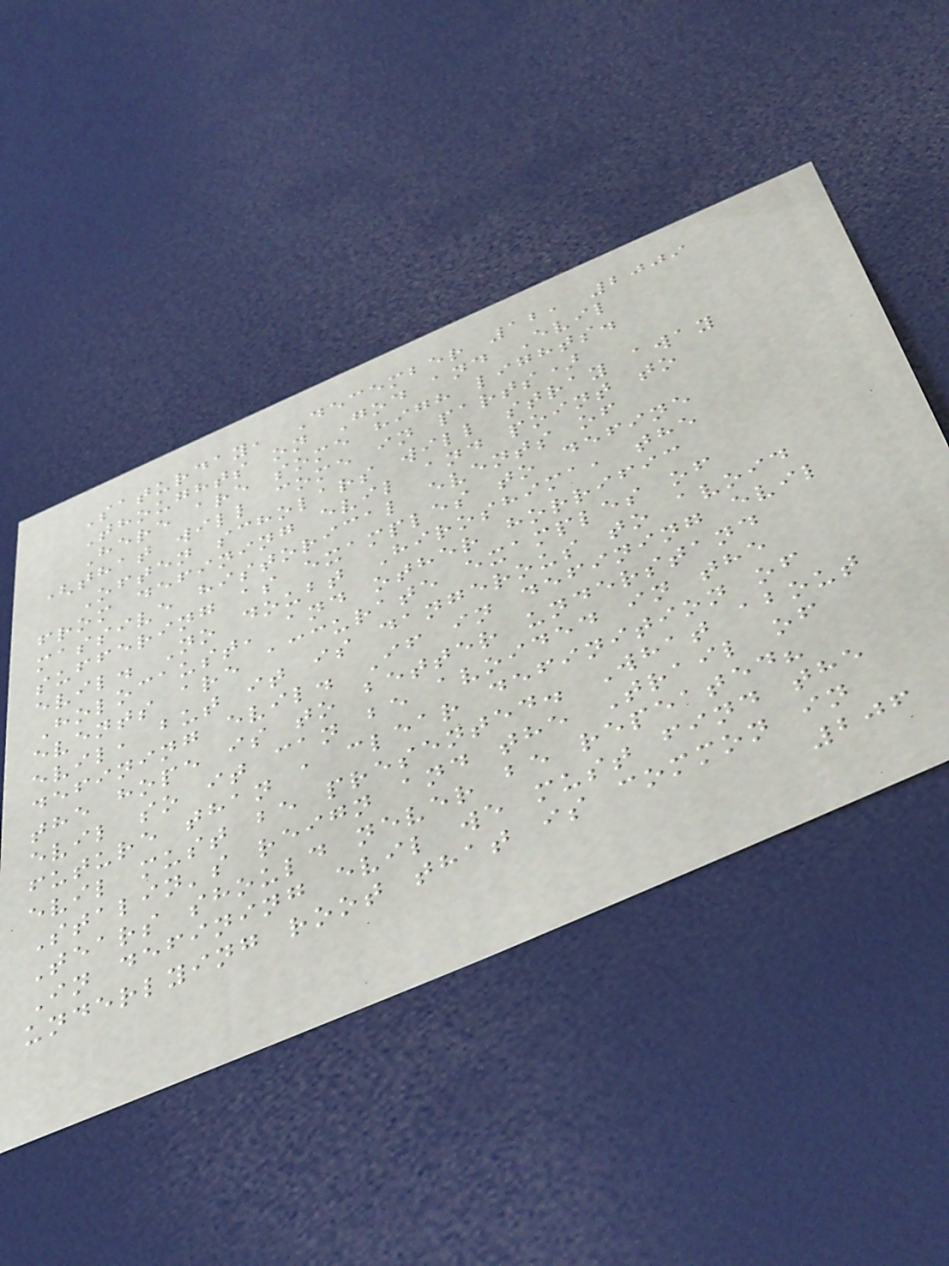Saturday, December 12, 2009
Thoughts on God and Evil
Here are some high lights.
(that will come in parts)
Often scholars will stray away
from defining evil and point to
massive historical events of
suffering as examples to define
evil. No doubt Hiroshima, the
Holocaust, and other horrific
events are accurate examples of
evil, but it is dangerous to avoid
defining evil. If in defining evil
the hope is to better understand
evil so it can be avoided in the
future than a clear definition of
evil must be presented. What about
Stalin's reign and the Trail of
Tears should never be repeated?
In defining evil we must find the
underlying root that is common in
206
